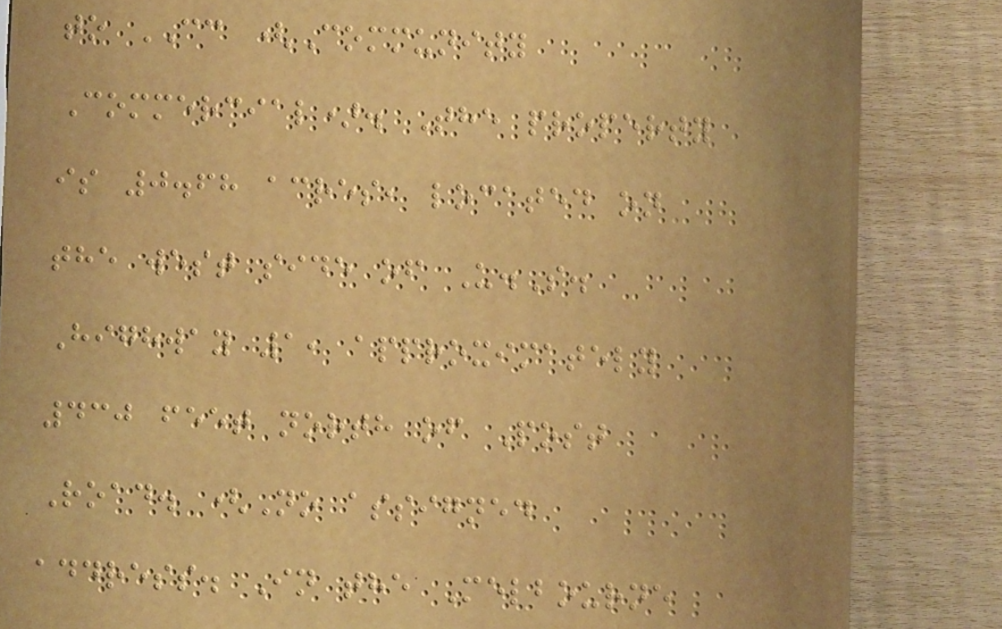to CC (Community
Commercial). The property
is 0.68 acres, located on
the west side of U.S.
Highway 1, approximately
430 feet north of Post
Road. (No assigned
address. In the Melbourne
